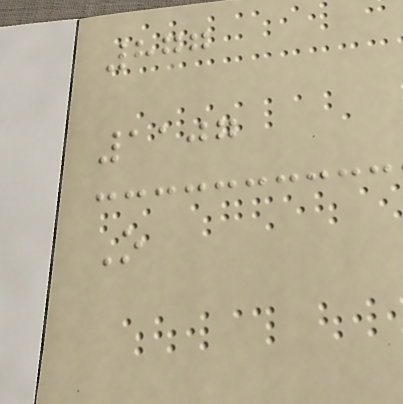877
1107
O
